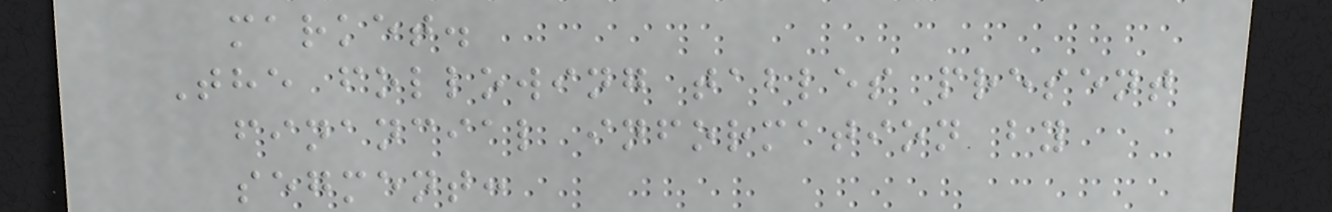market.
The following tables present
financial information by
segment:
